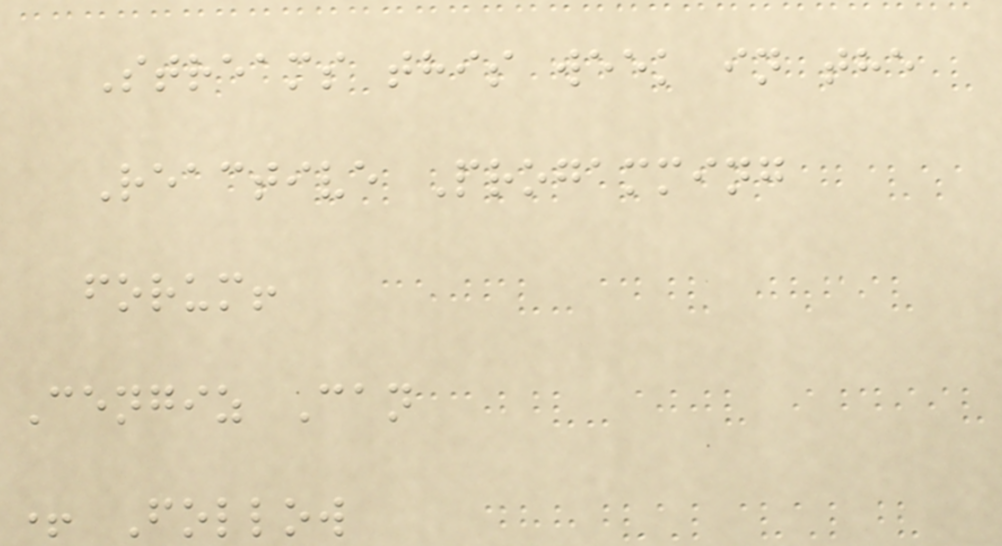Streams this week in the
Reactive Progamming
forum!
Cengiz Can
+ Follow
